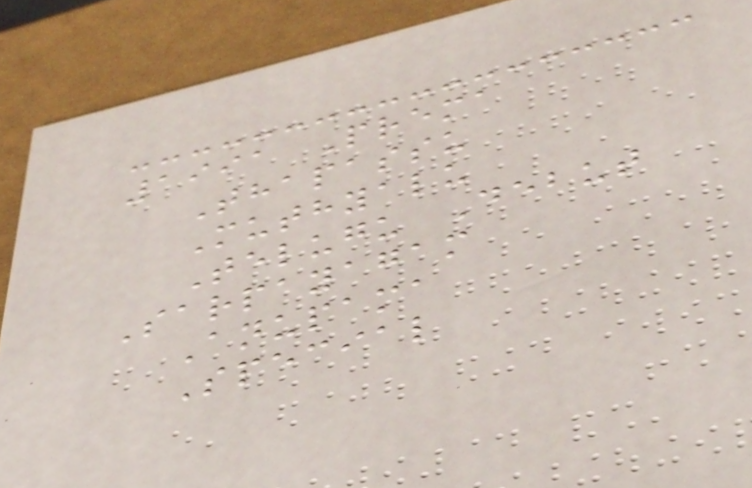1991 Prema
Thapassu
Muthyalu
Telugu Debut
Sarpayagam
Anupama
Special
